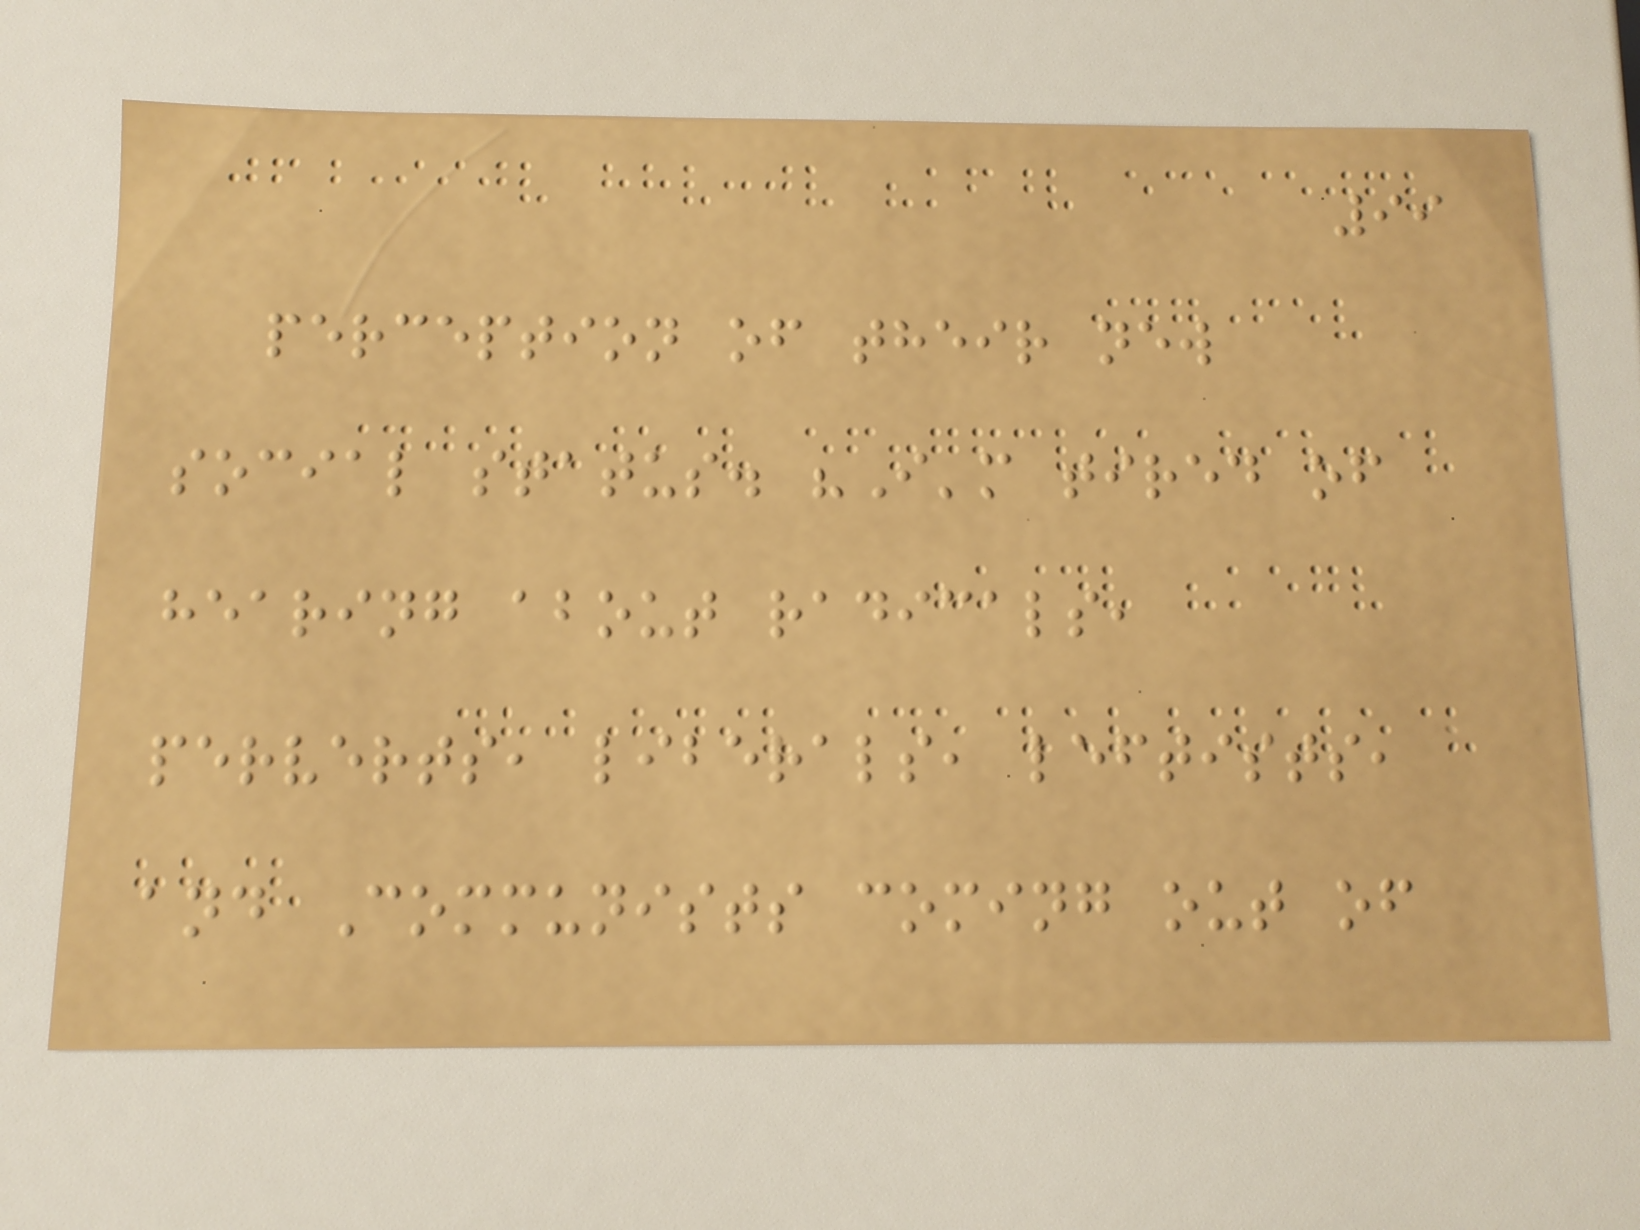99
perception of their new
social status. "I'm tired of
hearing about radicals,
perverts, liberals, leftists,
and Communists coming out of
